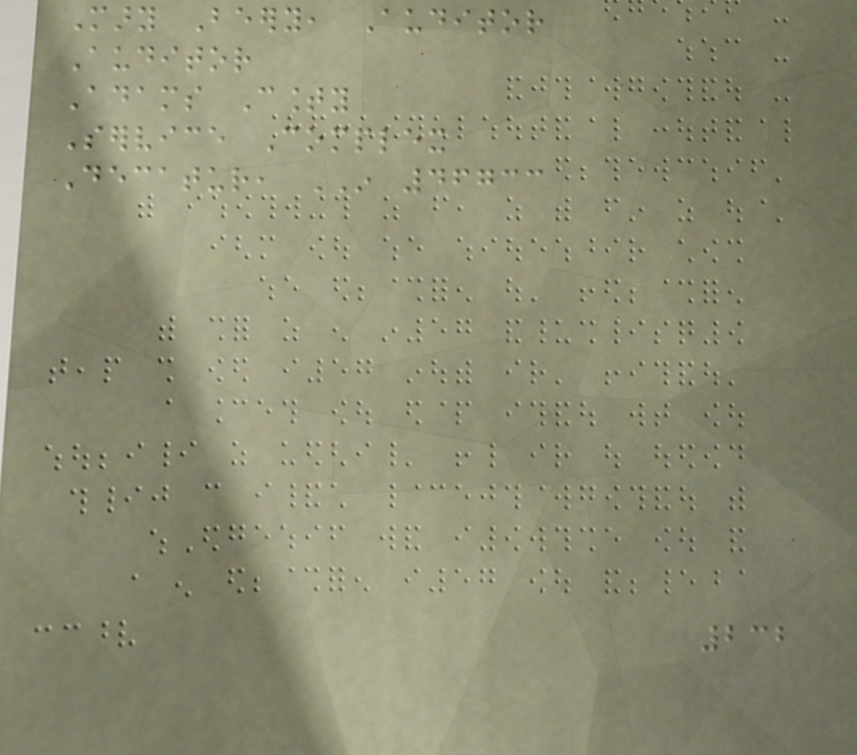Mary Beery, Auditor
Auditor
Adams County
Service Complex
Decatur, IN 46733
232
